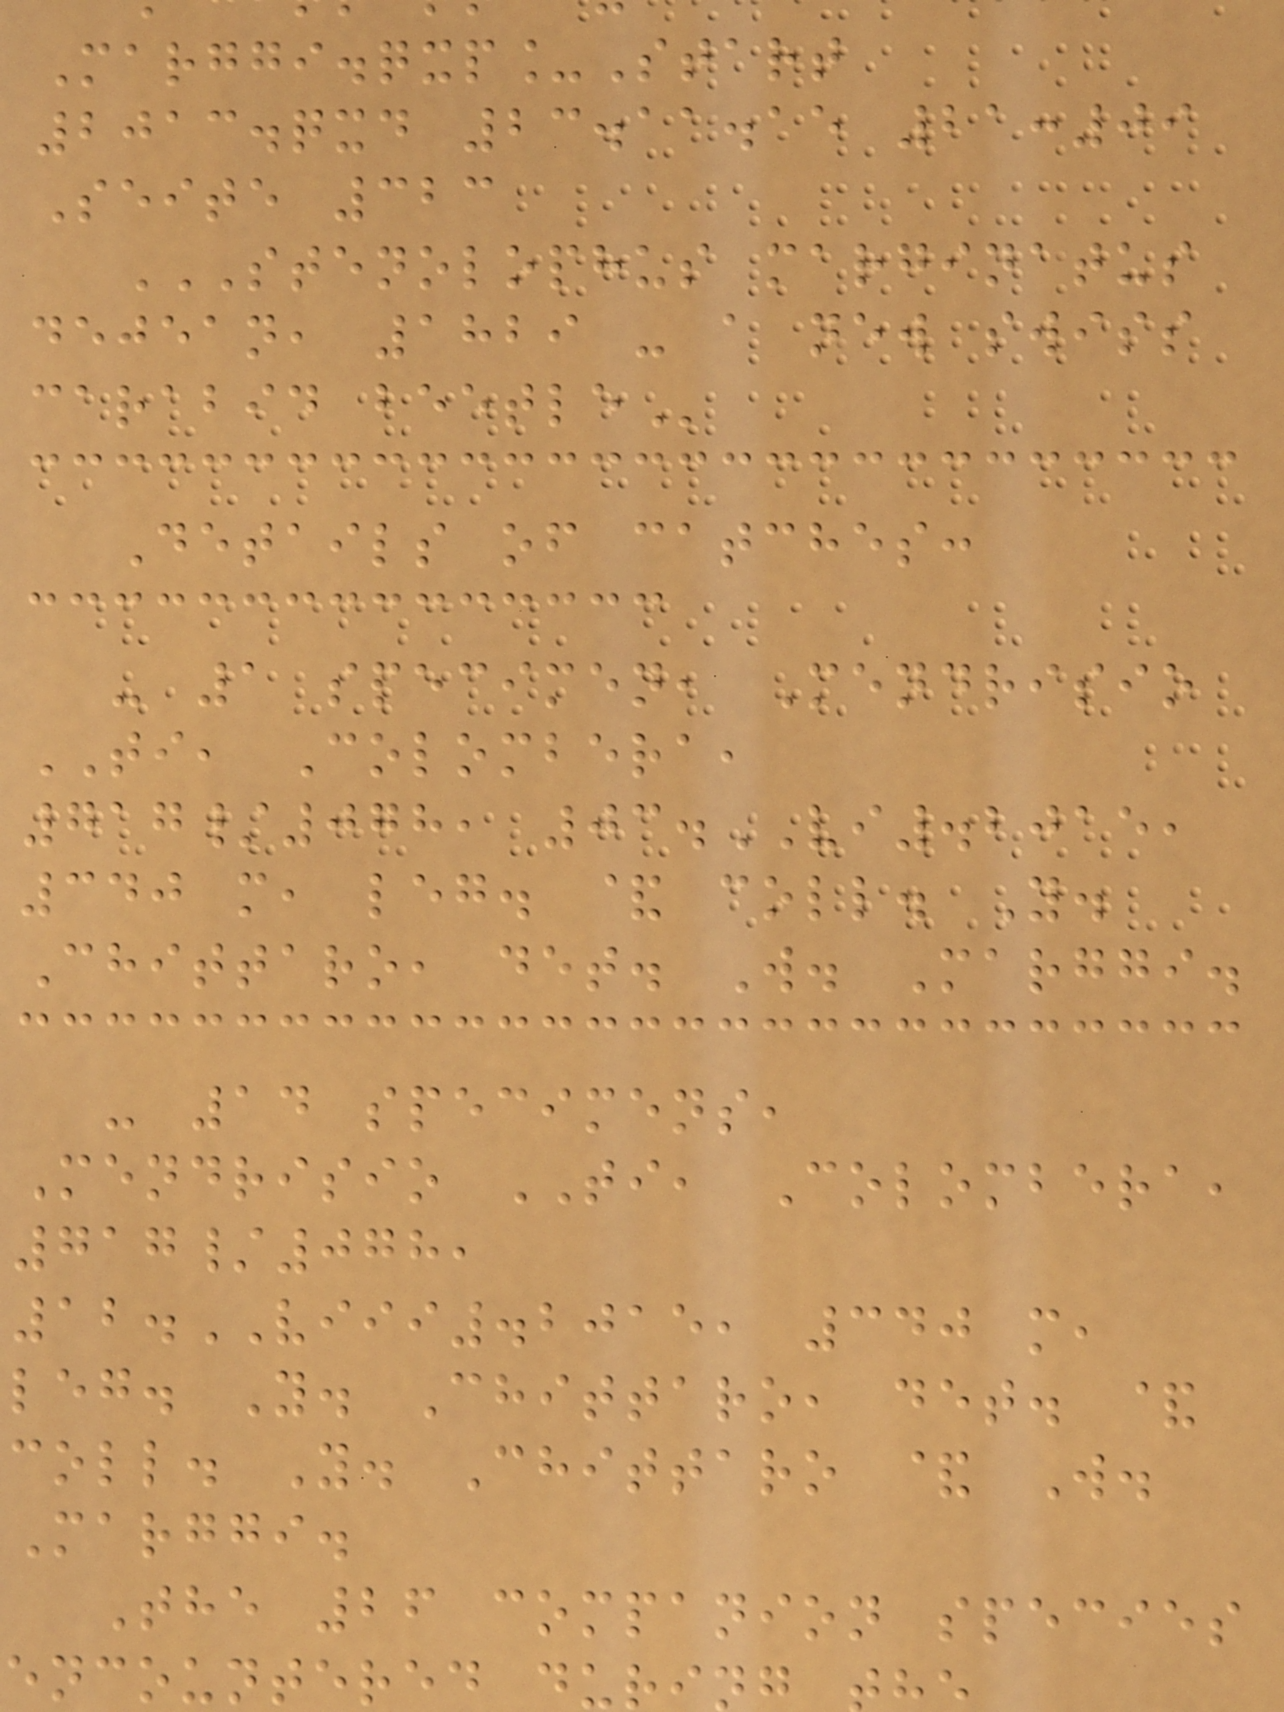Marggi.qxp_Start
2013.qxd 23.11.15 21:09
Seite 323
STENOLOPHUS MARGINATUS
dejean, 1829 - a new swiss
carabid
Details of catches:
- 1 specimen, Mendrisio
TI, Colombera,
717/078, 03.VI.2015,
340 m, leg. & coll. Y.
Chittaro, det. W. Marggi.
- 14 specimens,
Mendrisio TI, Colombera,
717/078,
12.VIII.2015, 340 m,
leg. Y. Chittaro, det. &
coll. Y. Chittaro & W.
Marggi.
The 26 companion species
encountered dur
